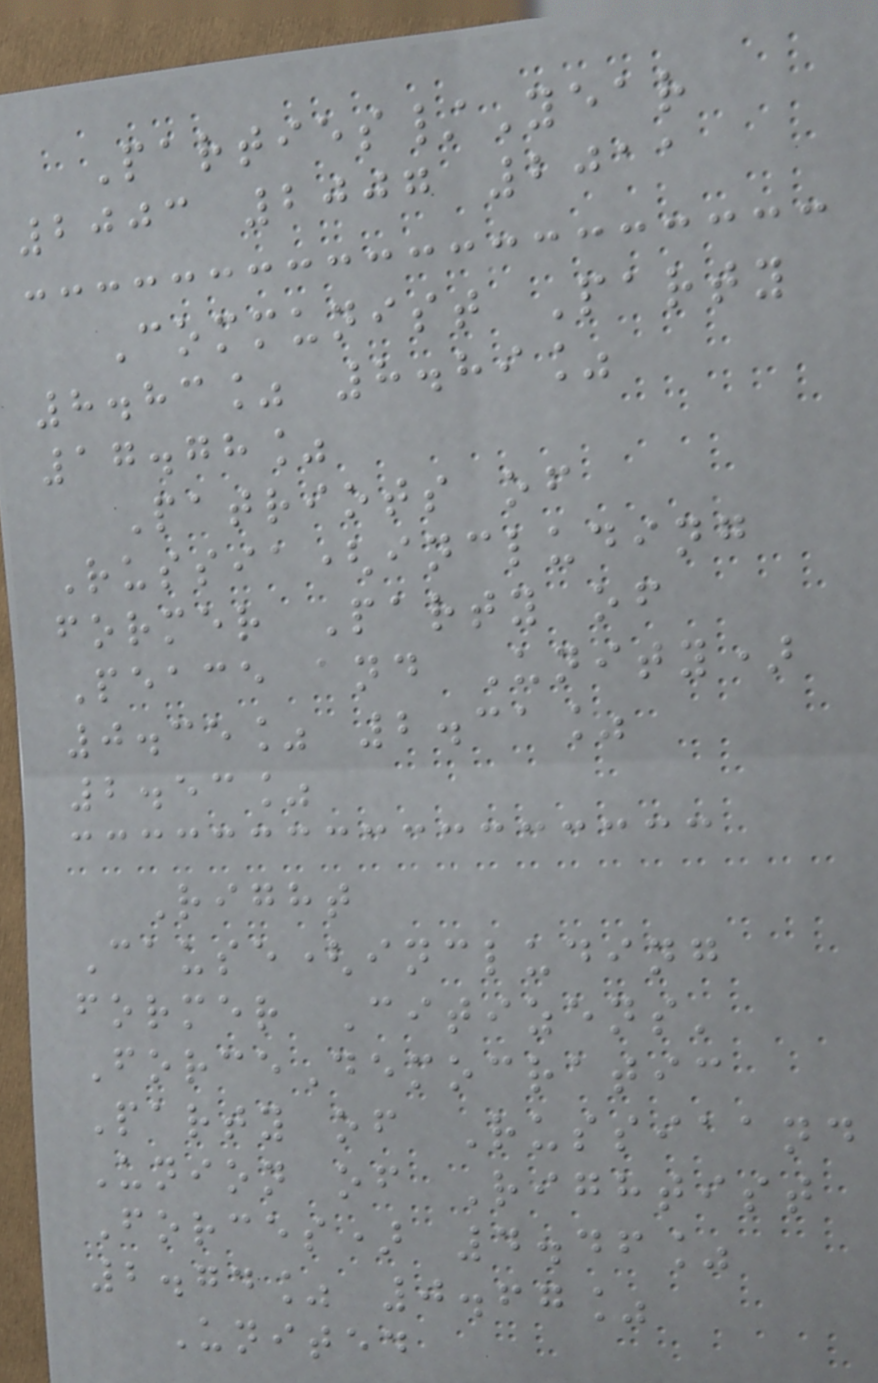Parties/Year
2003 2007 2011
Communist Party
8.83% 8.89%
17.78%
Patriots of
Russia(including
former Party of
Peace and Unity)
0.35% 2.31%
2.53%
Right
Cause(including
former Citizens'
ForceDemocratic
Party of Russiaand
Union of Rightist
Forces) 4.46%
2.74% 0.67%
United
